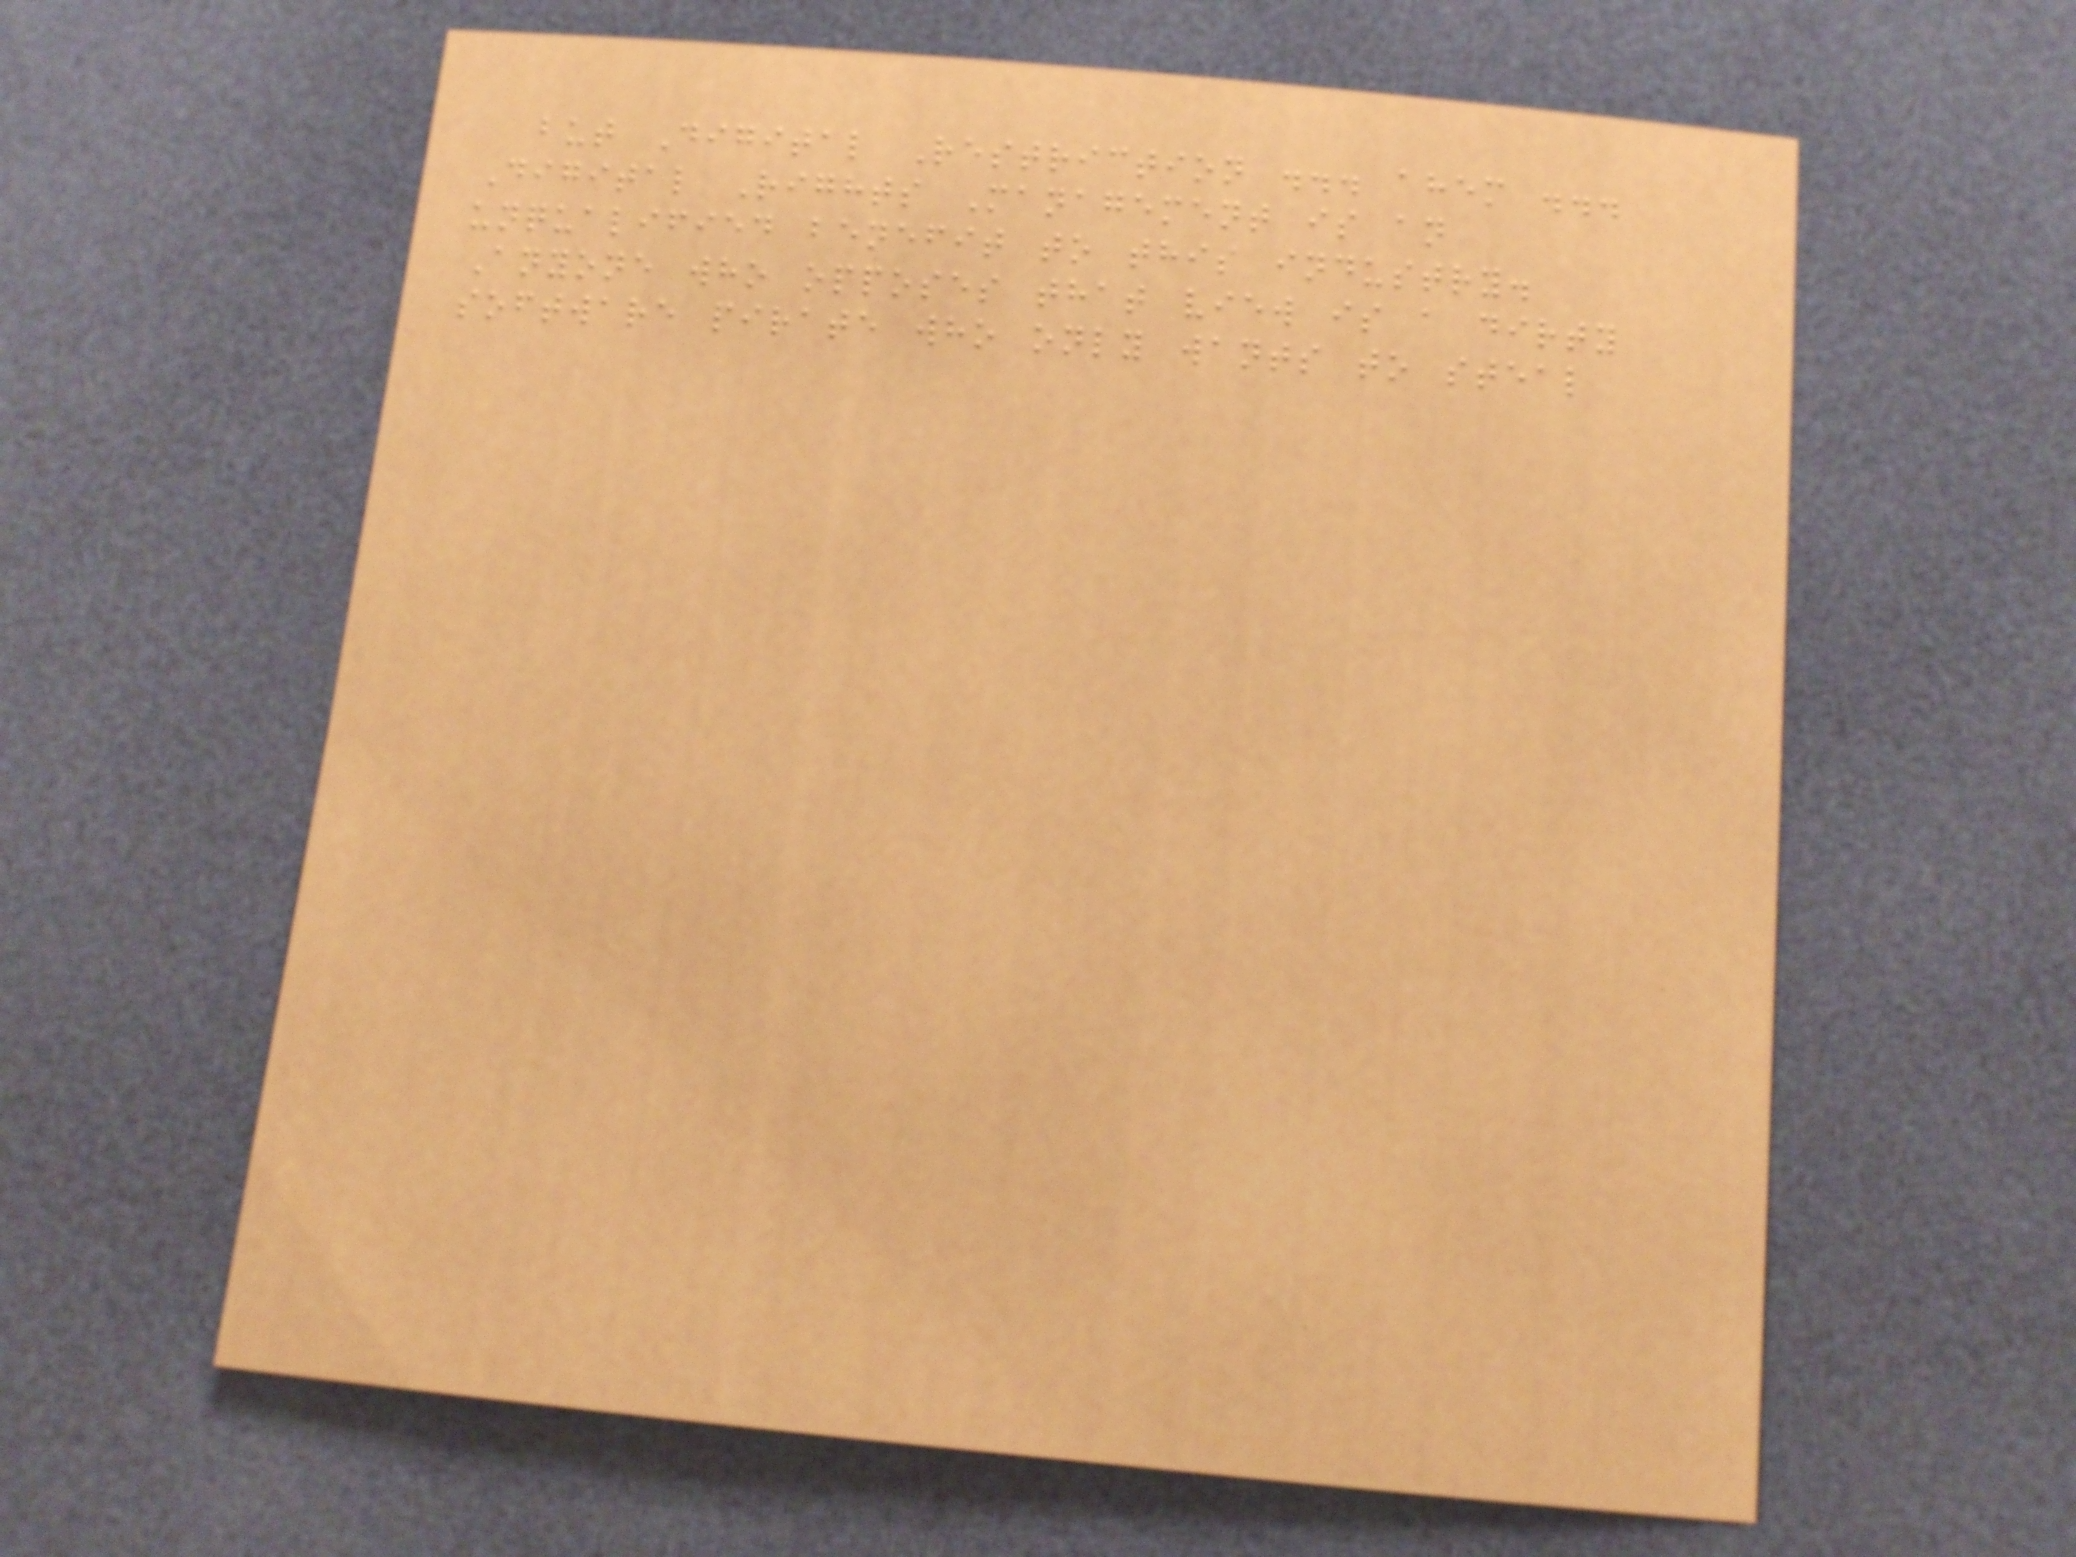but Digital Restriction ... ahem ...
Digital Rights Management is an
unqualified benefit to this industry.
Anyone who opposes that view is a dirty
software pirate who only wants to steal
